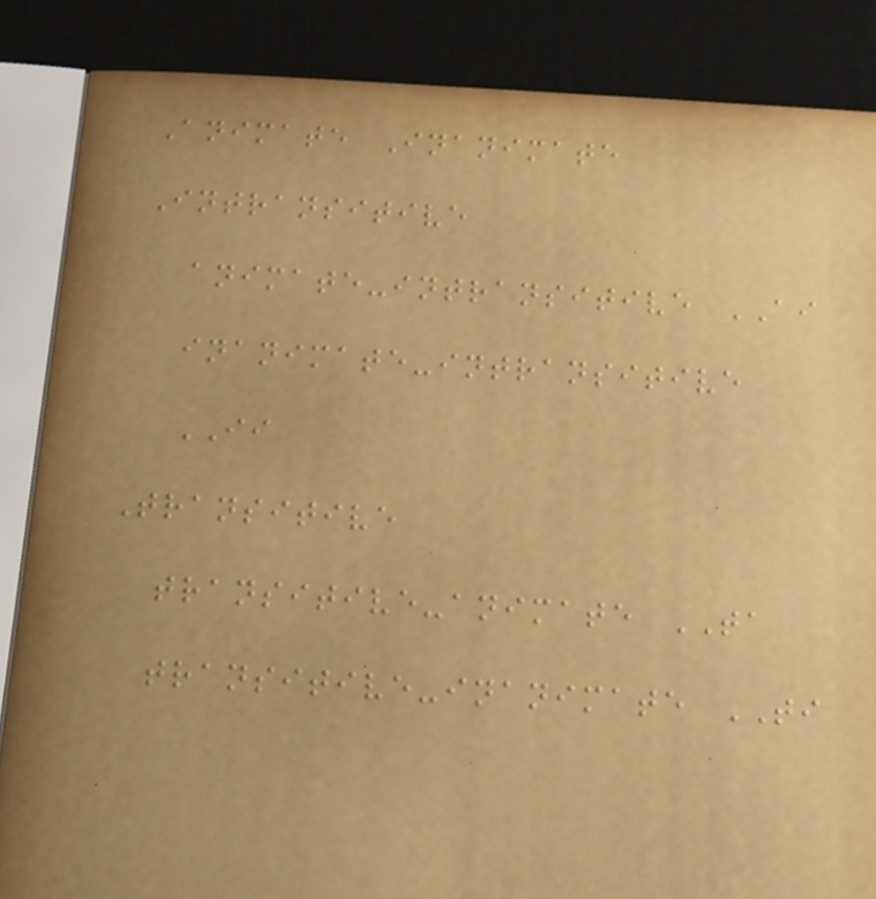Animate Inanimate
Intransitive
animate-intransitive AI
inanimate-intransitive
II
Transitive
transitive-animate TA
transitive-inanimate TI
